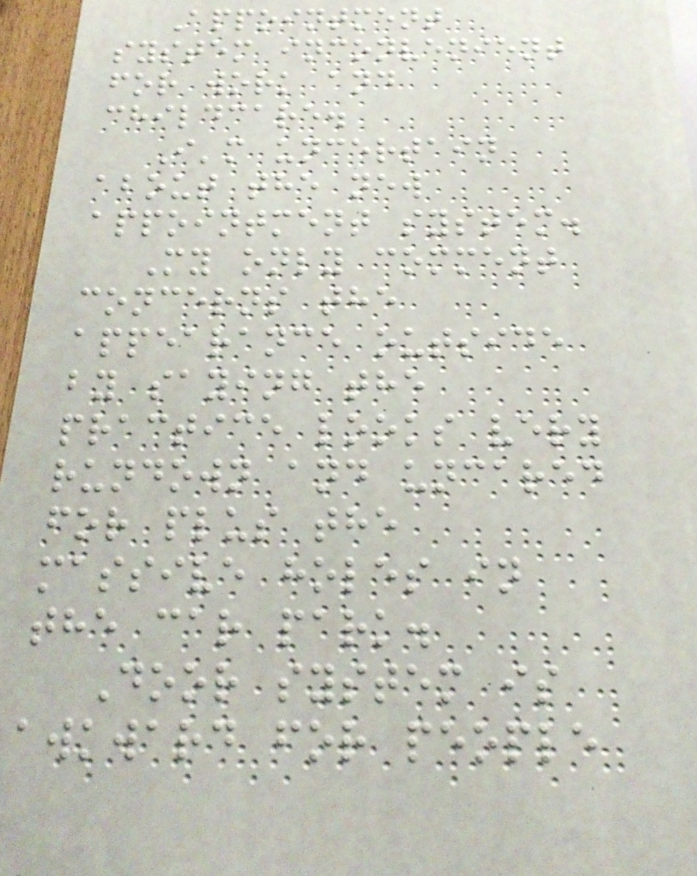Appointment
system inconvenient
for work and
childcare.
I'm uncertain
about the new
appointment system.
My only comment
concerns the
appearance outside
by saying the
practice looks very
rundown and uncared
for plus the
massive holes in
the car park.
Door system is
awkward for people
